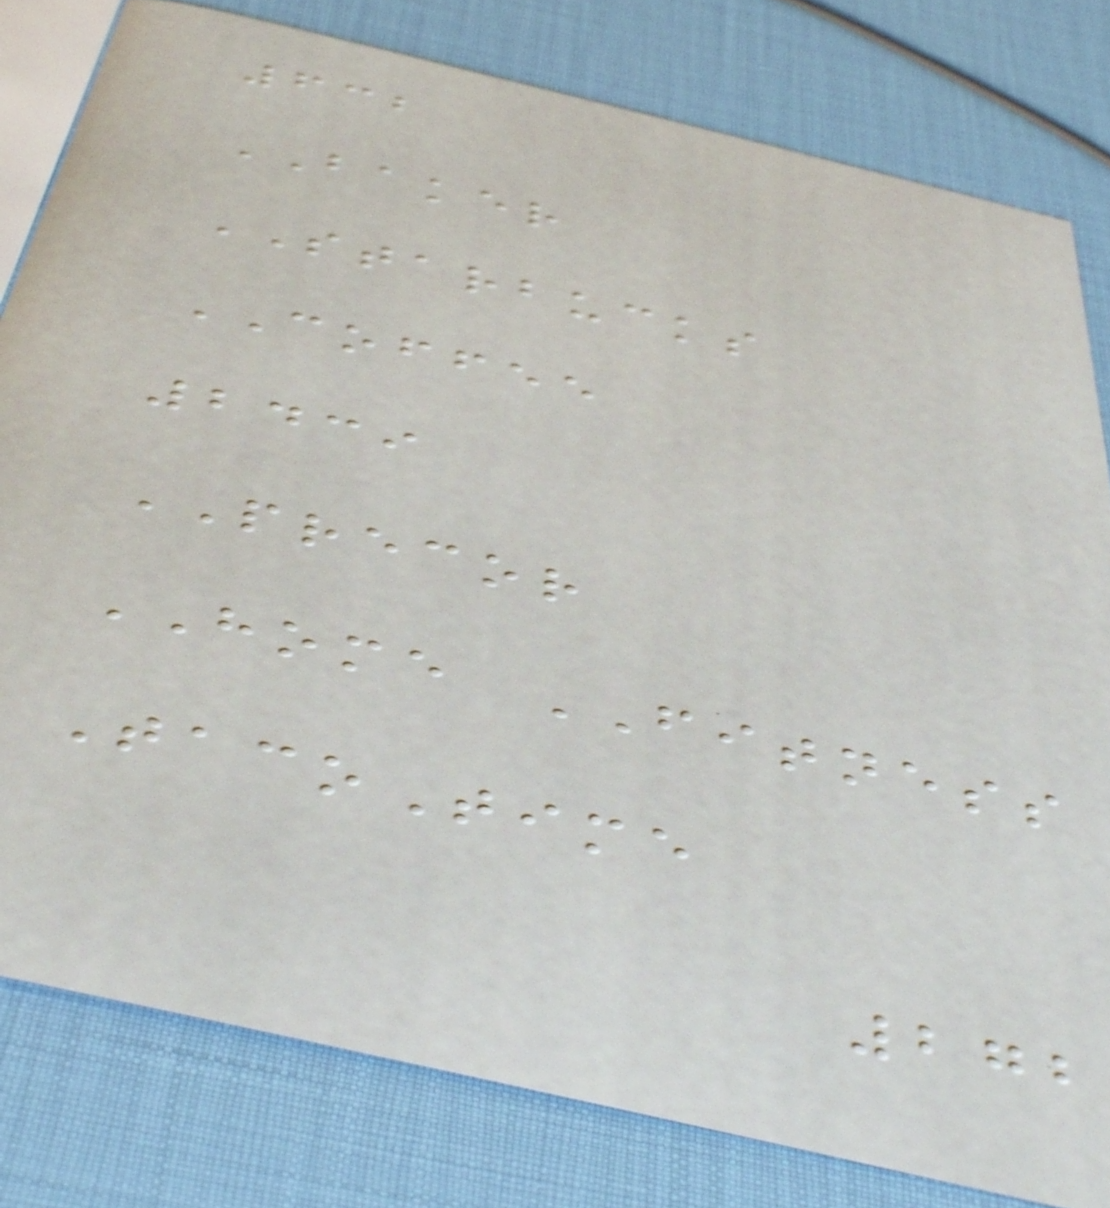632
BAKER
STARBUCKS
COFFEE
2439
PRECOR
HOME FITNESS
TacoTime
272
